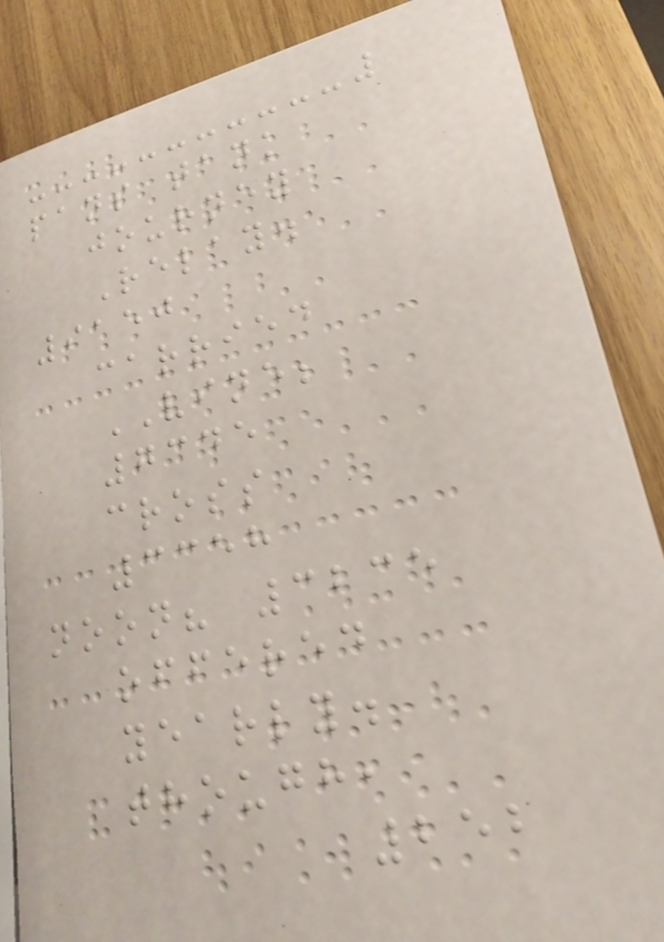pans tank
journey
Relay.
9150
carried
VINE;
7345
cross
3358
noon? 3235
offered
yearly.
though,
252
